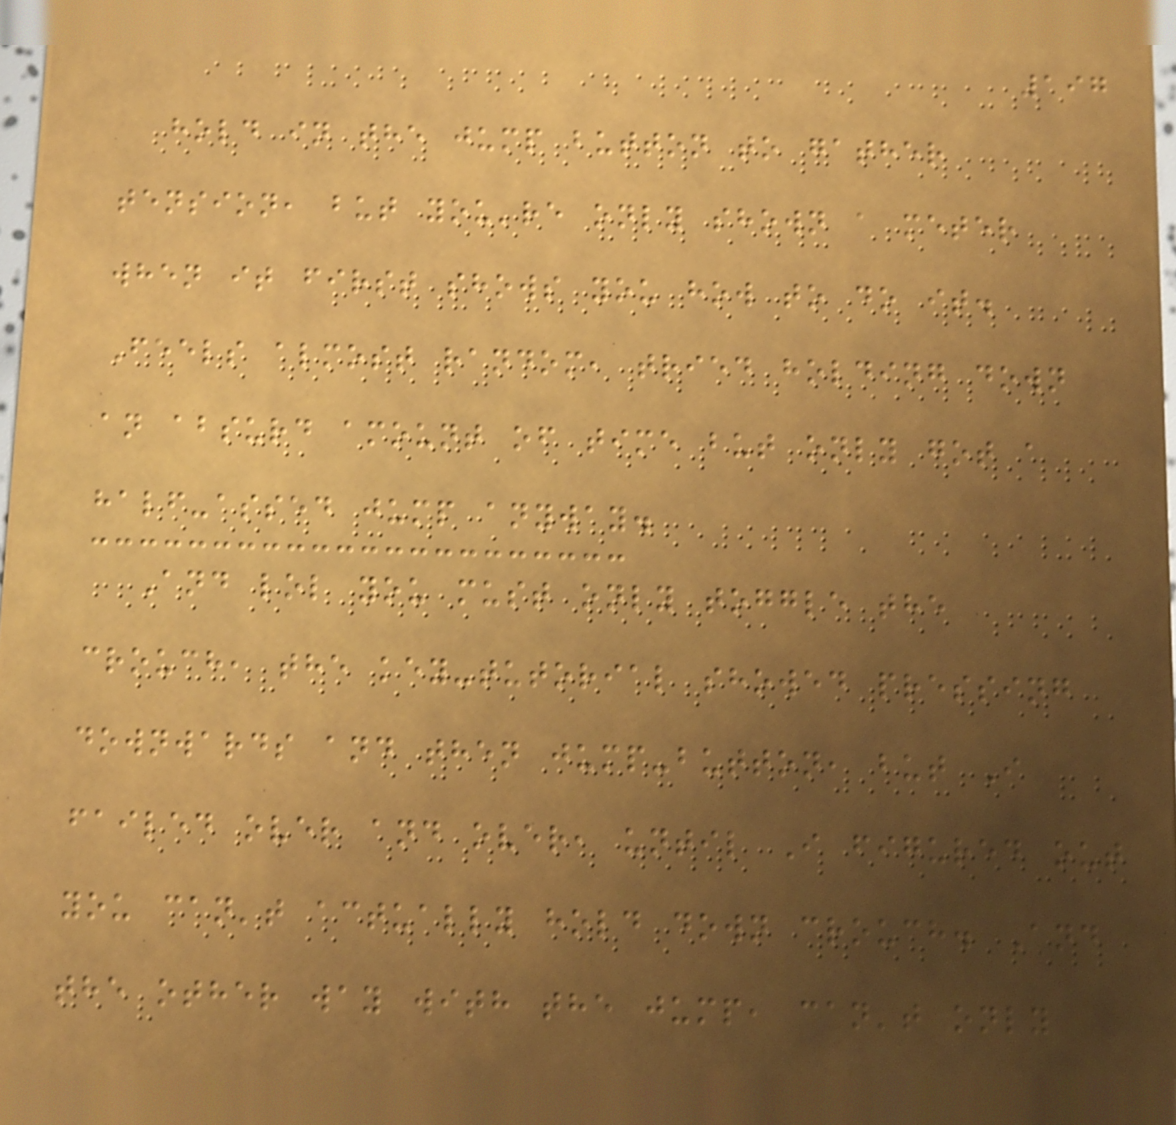197
hold in the jump button to gather
tension, but you're only shown a meter
when it first shows you how to do it.
Feels almost random, tried holding down
an absurd amount of time but only got a
half-assed jump anyway.
And lol you must only toggle the
crouch, the key-tutorial showed pressing
downwards and then jump-button, but I
failed over and over, until I figured out
you can't actually hold down crouch. And
the other way with the jump, can't only
